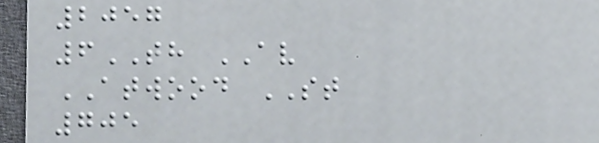2057
6TH AV
ATWOOD ST
705
